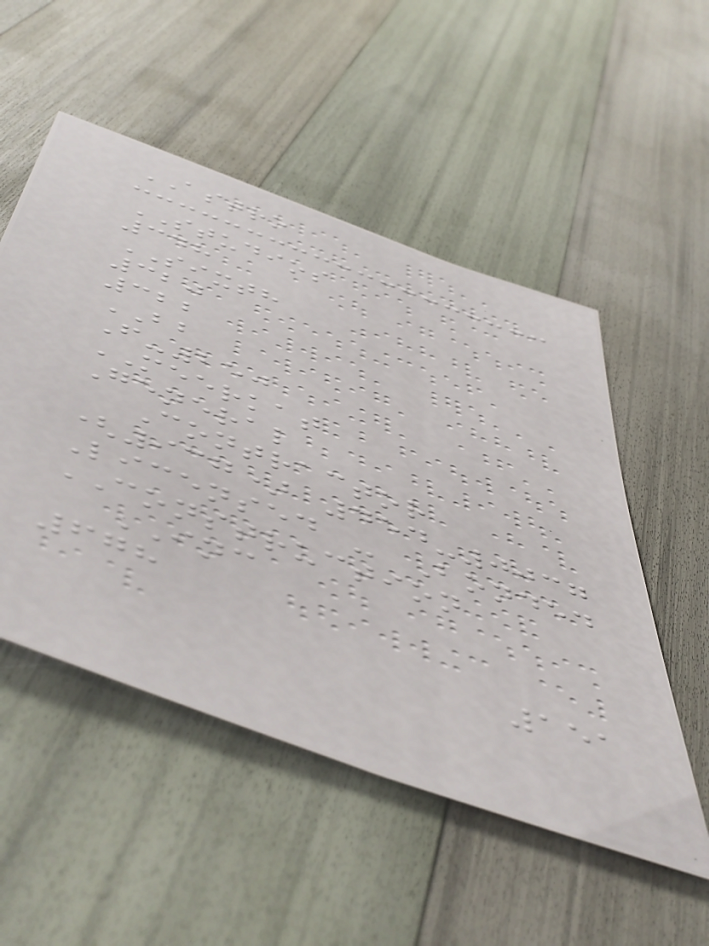ASTRO
STUDIOS
348
SIXTH
320
322
BB
F-250
MEERKAT
General
Contractor
(937) 454-0037
Licensed - Bonded
CONSTRUCTION
INC
678
151
